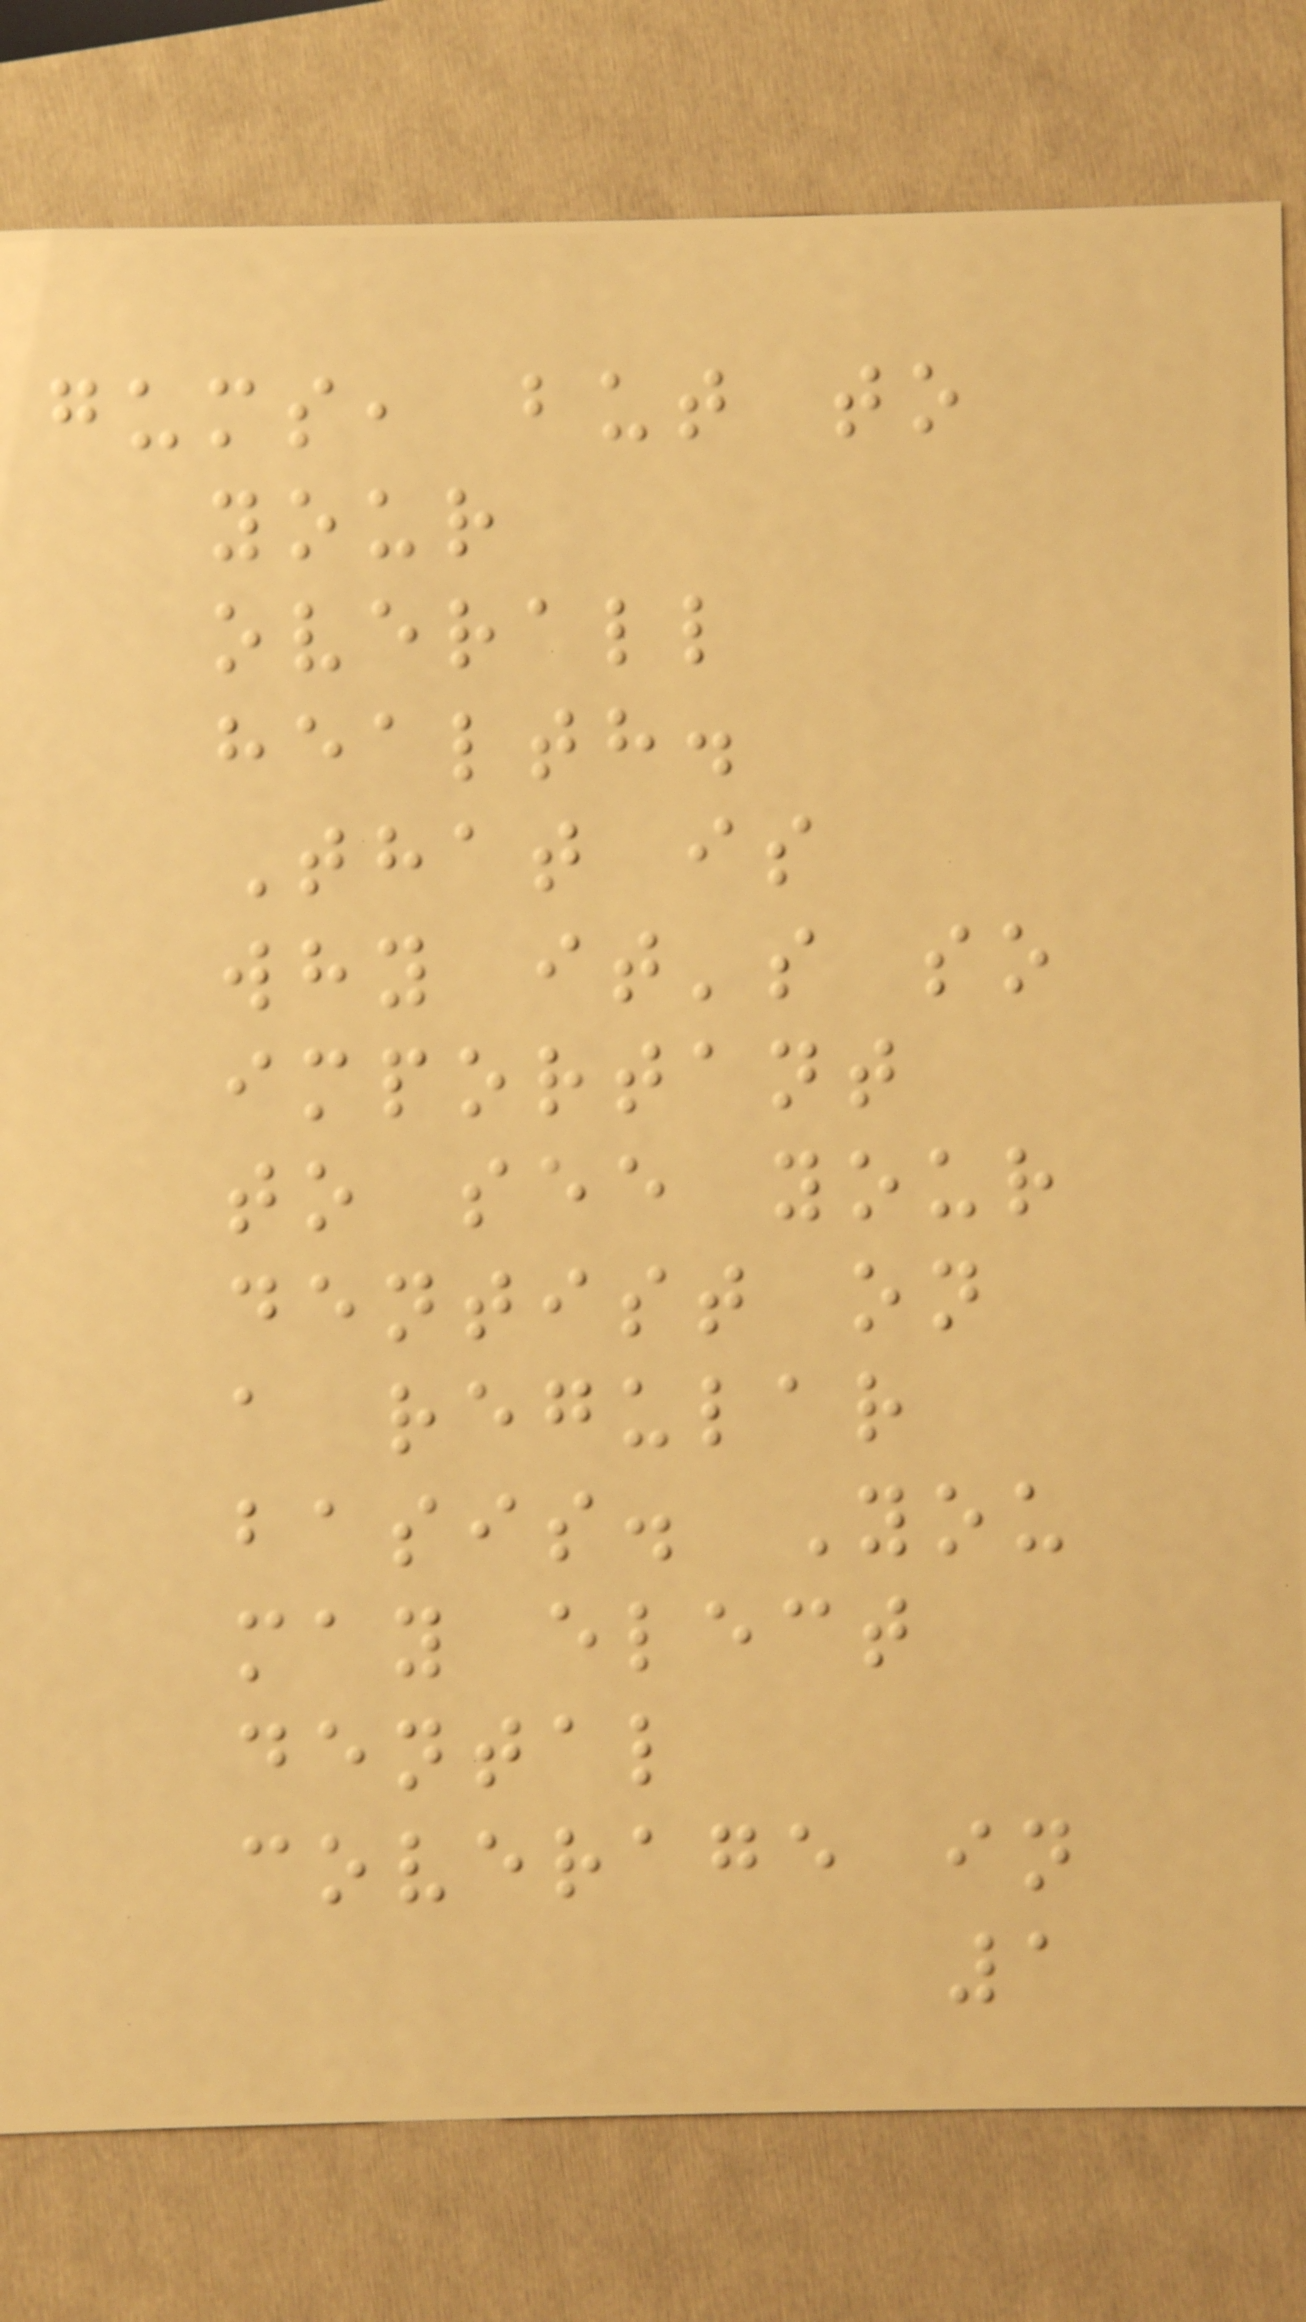gums, but to
your
overall
health.
That is
why it's so
important
to see your
dentist on
a regular
basis. You
may elect
dental
coverage in
1
